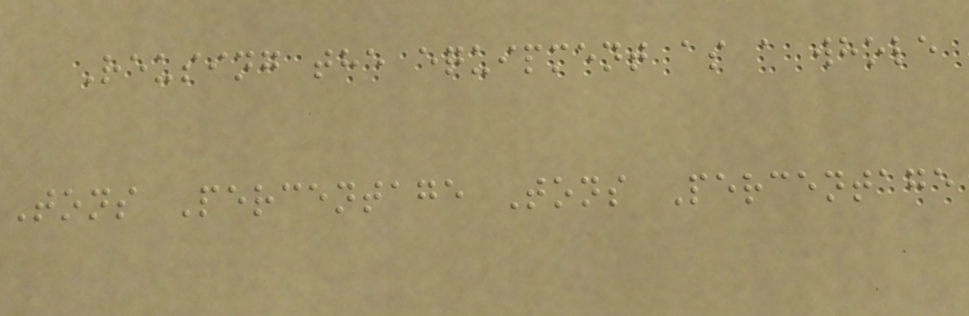Reusing the equipment as a whole
Tons Percentage Tons Percentage
